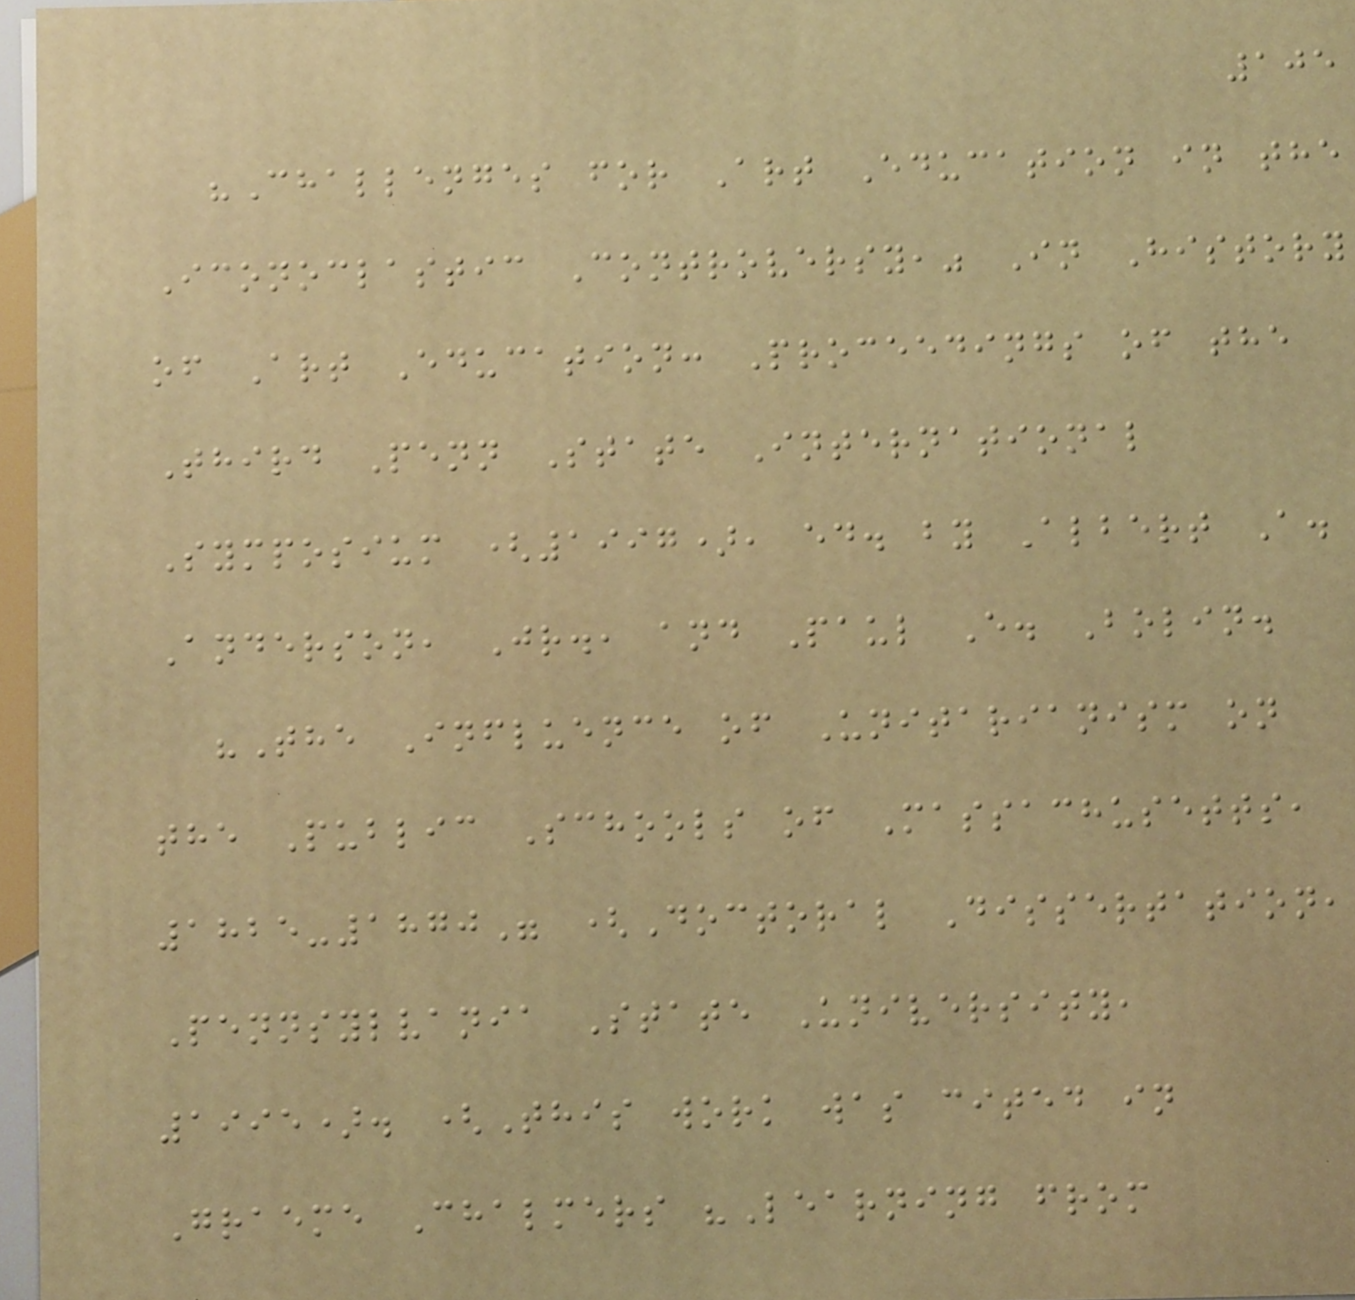105
"Challenges for Art Education in the
Iconoclastic Controversy," In History
of Art Education: Proceedings of the
Third Penn State International
Symposium (1997), ed. by Albert A.
Anderson, Jr., and Paul E. Bolin.
"The Influence of Unitarianism on
the Public Schools of Massachusetts,
1825-1870" (Doctoral Dissertation,
Pennsylvania State University,
1995). (This work was cited in
Graeme Chalmers "Learning from
